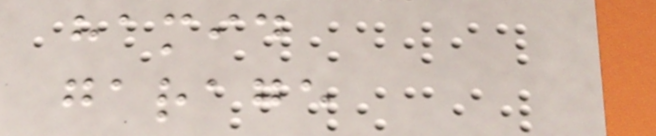hamid
garage
